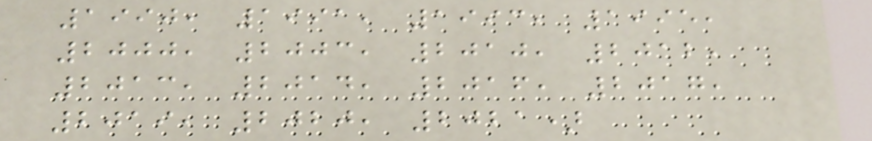1990, 1991, 1993, 1995,
2000, 2003, 2010, 2012,
2013, 2014, 2016, 2017,
2019, 2020, 2021)
